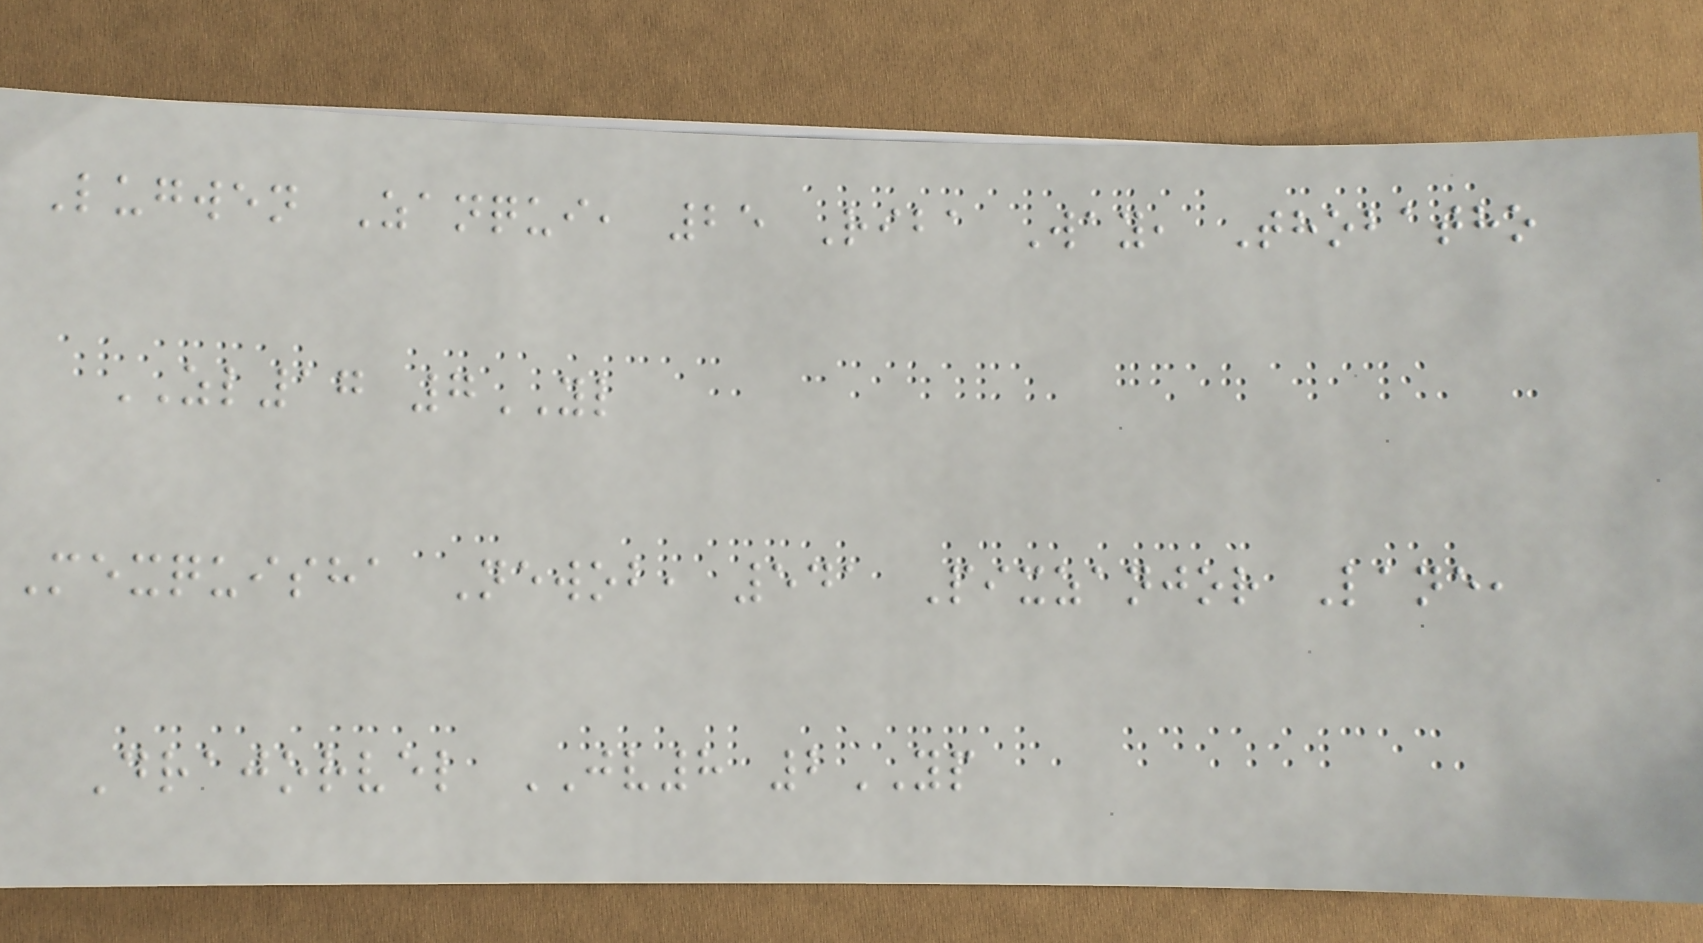Lugwen Zanqui, 25 Riba Way, Thobatho
ZL17 7YL
Mexquisha Newob, 541 Pixzanjor Lane,
Drajorvel JV8 2YP
